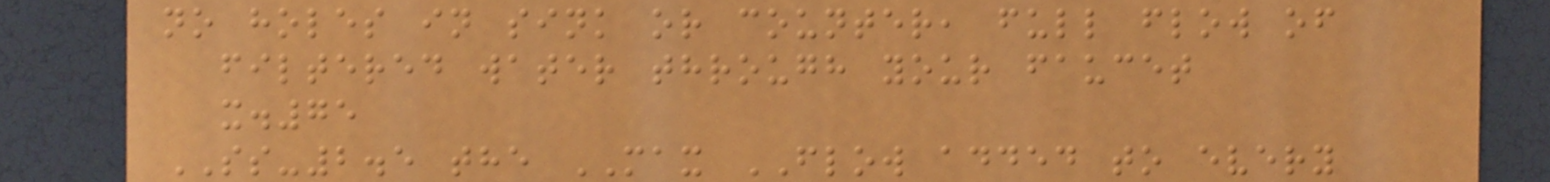no holes in sink or counter, full flow of
filtered water through your faucet
x.75
SS-2.5 the MAX FLOW added to every
